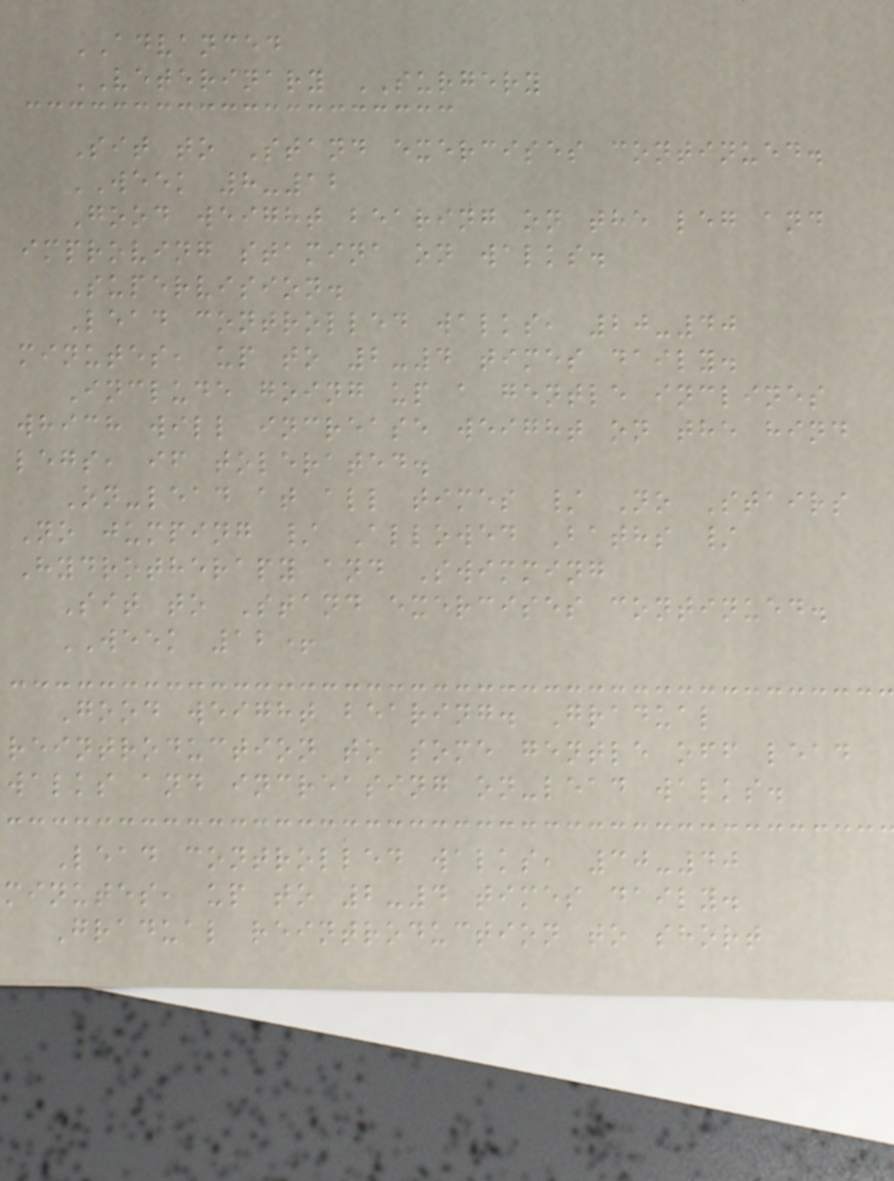ADVANCED
VETERINARY SURGERY
Sit to Stand exercises continued.
WEEK 8-12
Good weight bearing on the leg and
improving stamina on walks.
Supervision.
Lead controlled walks, 20-40
minutes, up to 2-4 times daily.
Include going up a gentle inclines
which will increase weight on the hind
legs, if tolerated.
On-lead at all times / No Stairs
No jumping / Allowed Baths /
Hydrotherapy and Swimming
Sit to Stand exercises continued.
WEEK 12+
Good weight bearing. Gradual
reintroduction to some gentle off lead
walks and increasing on-lead walks.
Lead controlled walks, 30-40
minutes, up to 2-4 times daily.
Gradual reintroduction to short
